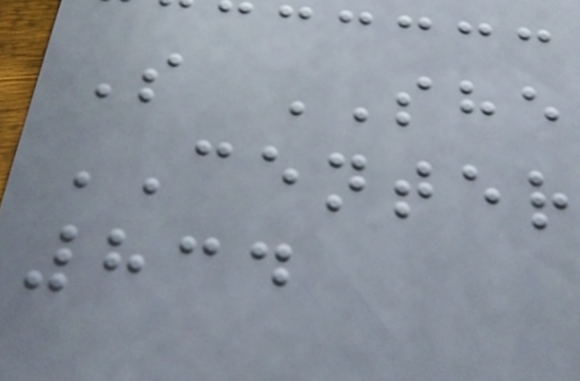S SHE
CENTER
834
